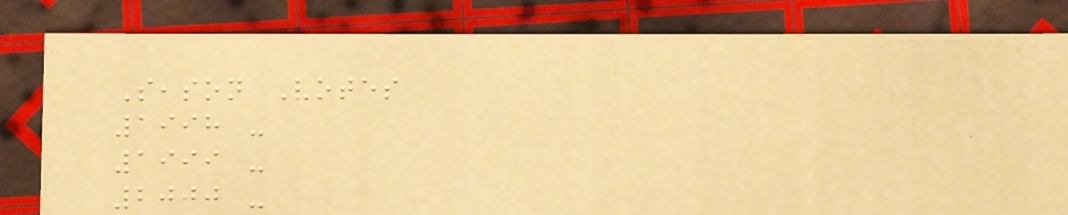Season Votes
1998 -
1999 -
2000 -
